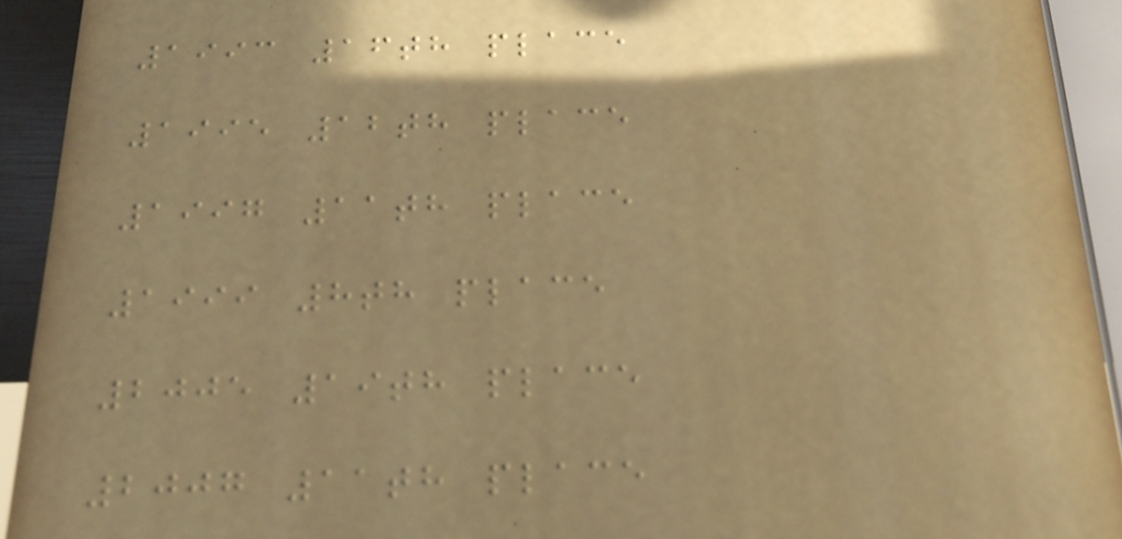1993 16th place
1995 12th place
1997 11th place
1999 8th place
2005 19th place
2007 11th place
